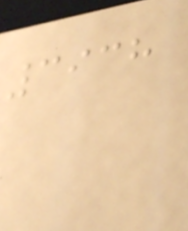3938
